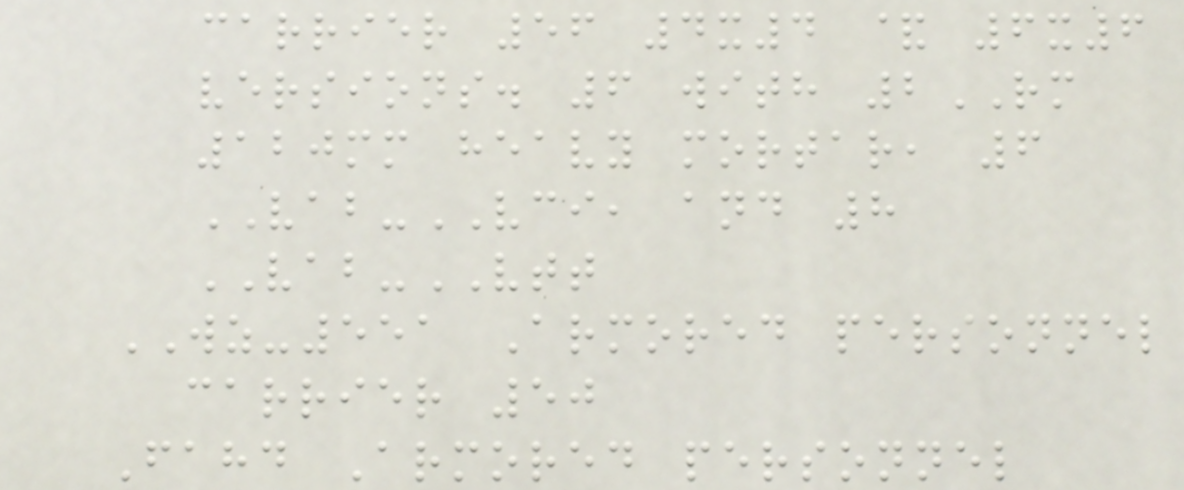carrier 56 4x4 & 6x6
versions. 6 with 2RM
120mm heavy mortar, 6
VAB-VCI, and 8
VAB-VTT
WZ-551 Armored personnel
carrier 50
Fahd Armored personnel
